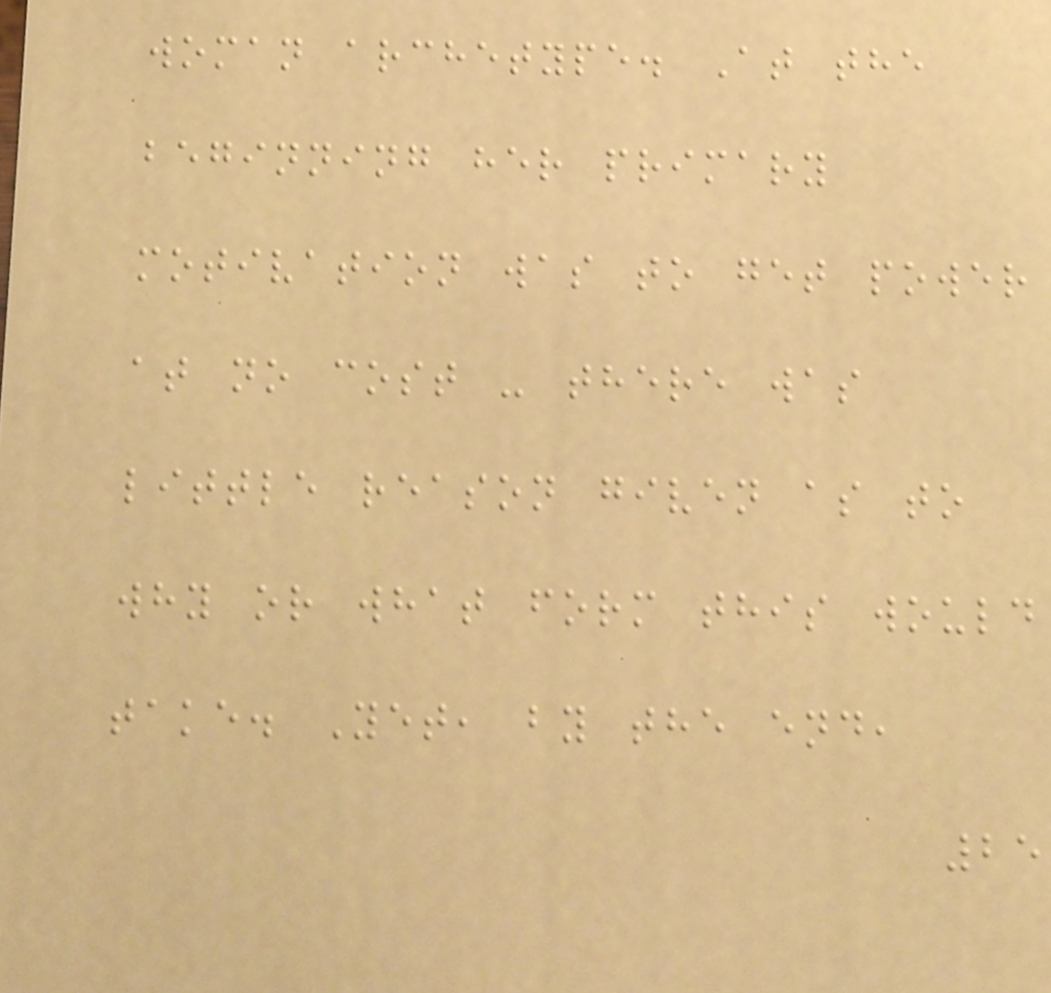woman archetype. At the
beginning her primary
motivation was to get power
at no cost - there was
little reason given as to
why or what form this would
take. Yet, by the end,
25
